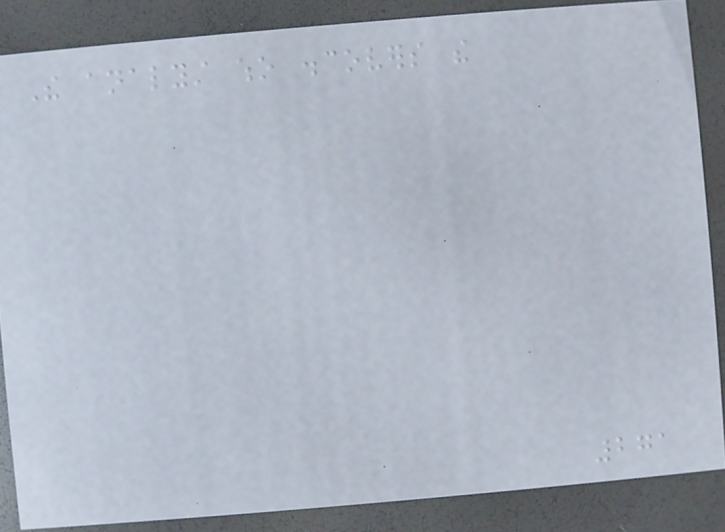The analyst who discovers the
271
